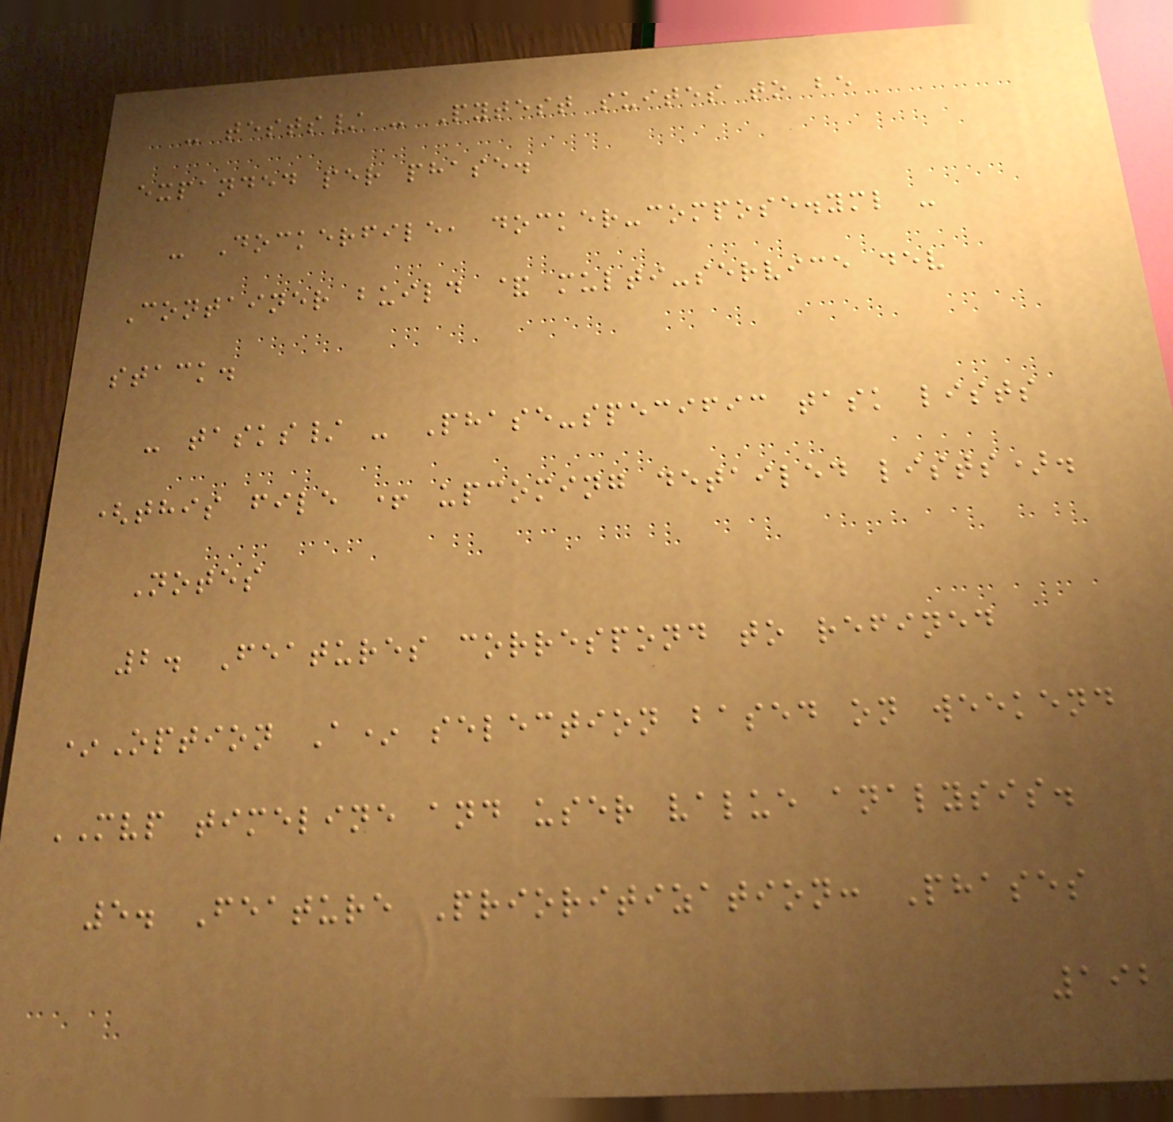- tests/ - Pytest suites to be
expanded per phase.
- Dockerfile, docker-compose.yml -
Container build & multi-service dev
stack.
- tasks/ - Phase-specific task lists
(this file + upcoming detailed lists).
Notes
2. Features correspond to refined
*Option A* selection based on weekend
MVP timeline and user value analysis.
5. Feature Prioritization: Phases
192
